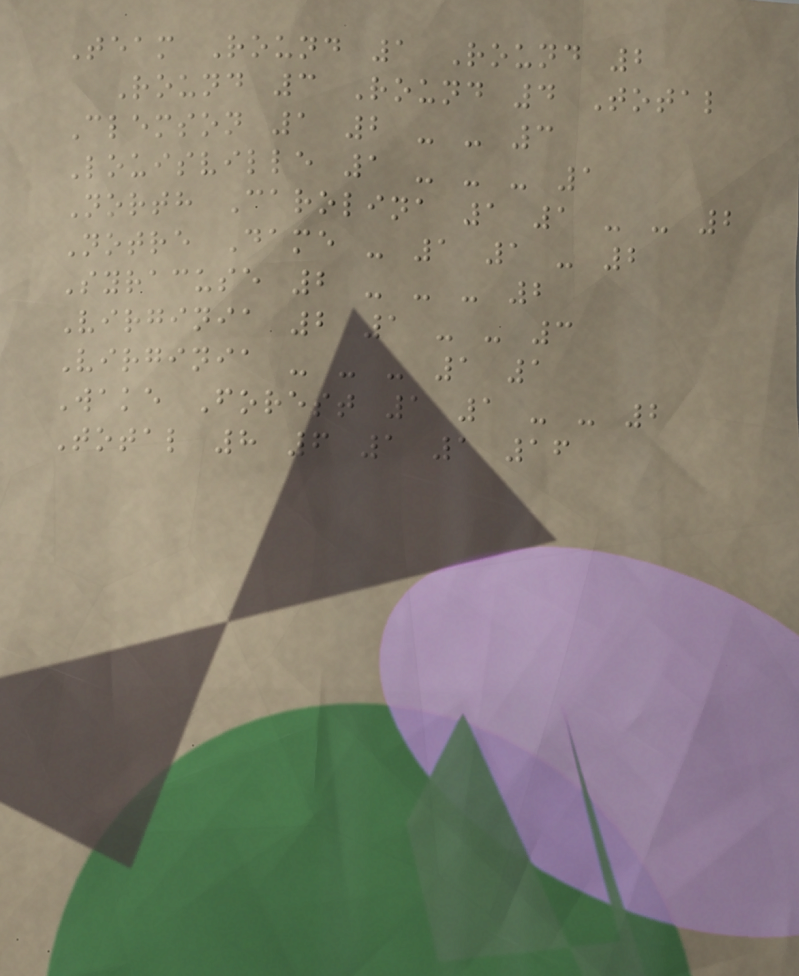Team Round 1 Round 2
Round 3 Round 4 Total
Clemson 1 2 - - 3
Louisville 1 - - - 1
North Carolina 1 1 - - 2
Notre Dame - 1 1 - 2
Syracuse 2 - - - 2
Virginia 2 1 - - 3
Virginia - - - 1 1
Wake Forest 1 1 - - 2
Total 8 6 1 1 16
